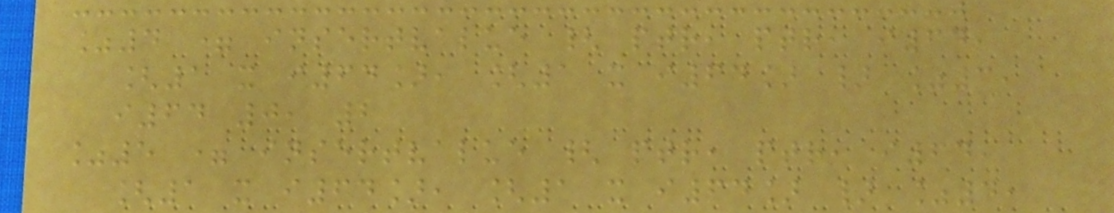%4 = insertvalue { ptr, ptr, i64,
[1 x i64], [1 x i64] } %3,
i64 0, 2
%5 = insertvalue { ptr, ptr, i64,
[1 x i64], [1 x i64] } %4,
